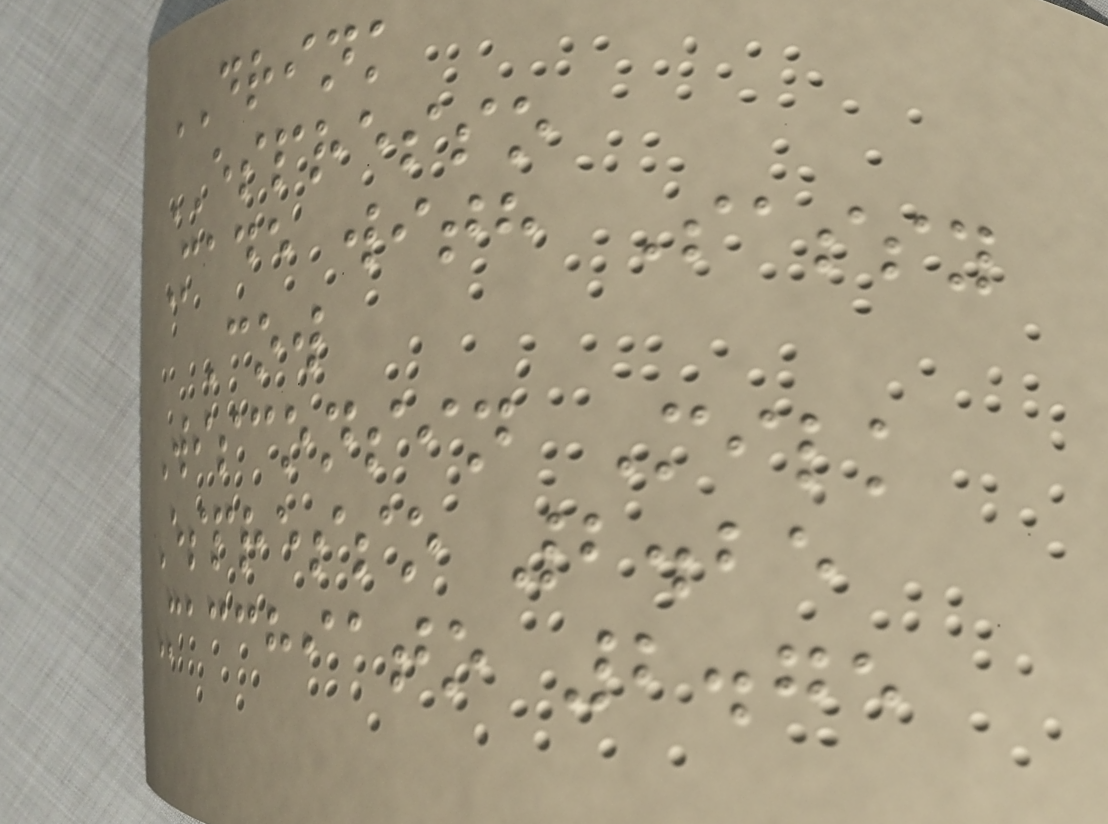DRINK
ESPRESSO
Made with Sassy
Cow
Wisconsin Milk
Espresso 2.25
Macchiato 2.75
